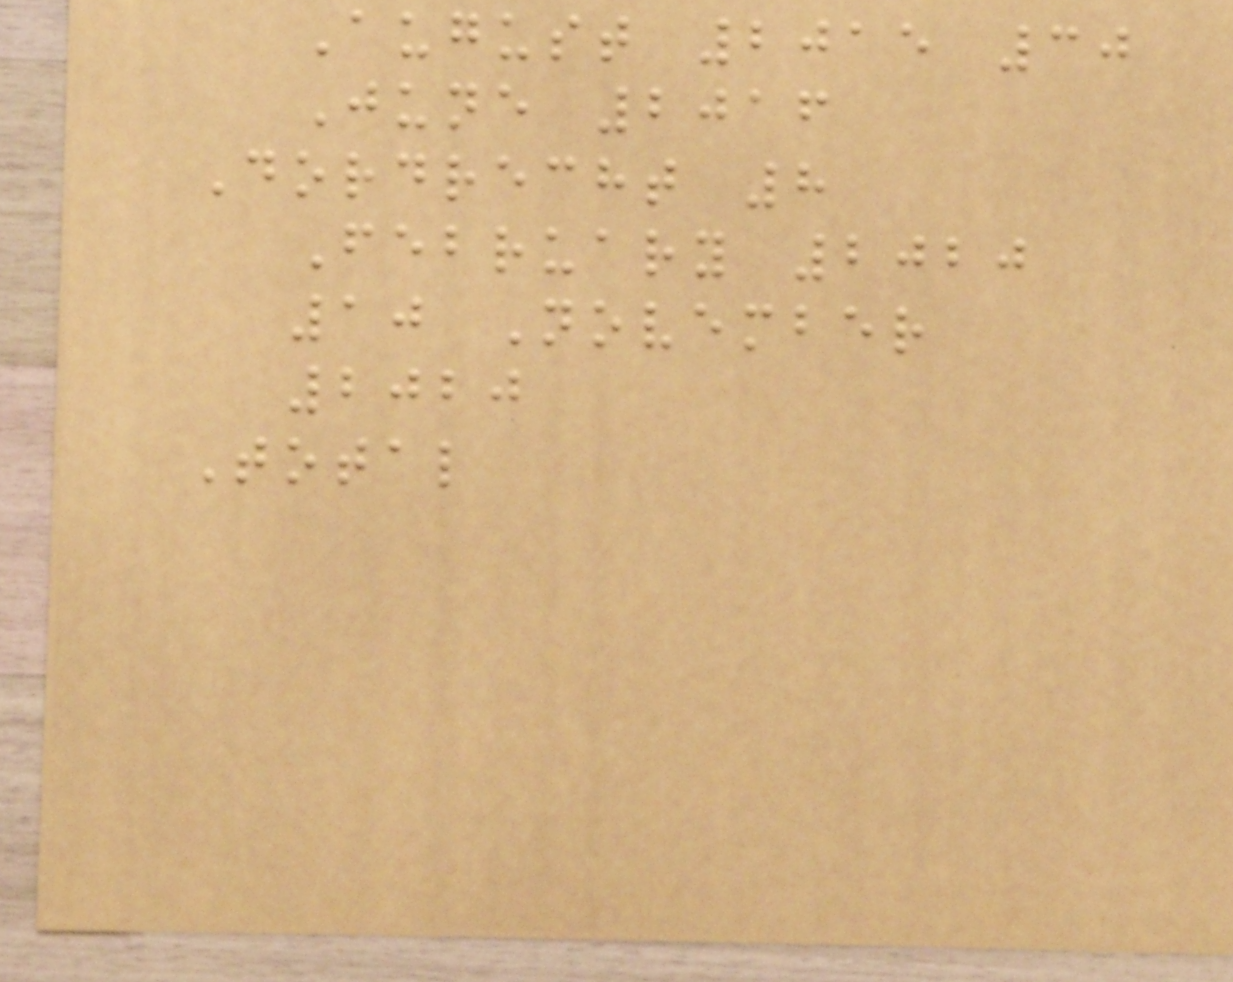August 2015 30
June 2016
Dordrecht 8
February 2020
10 November
2020
Total
